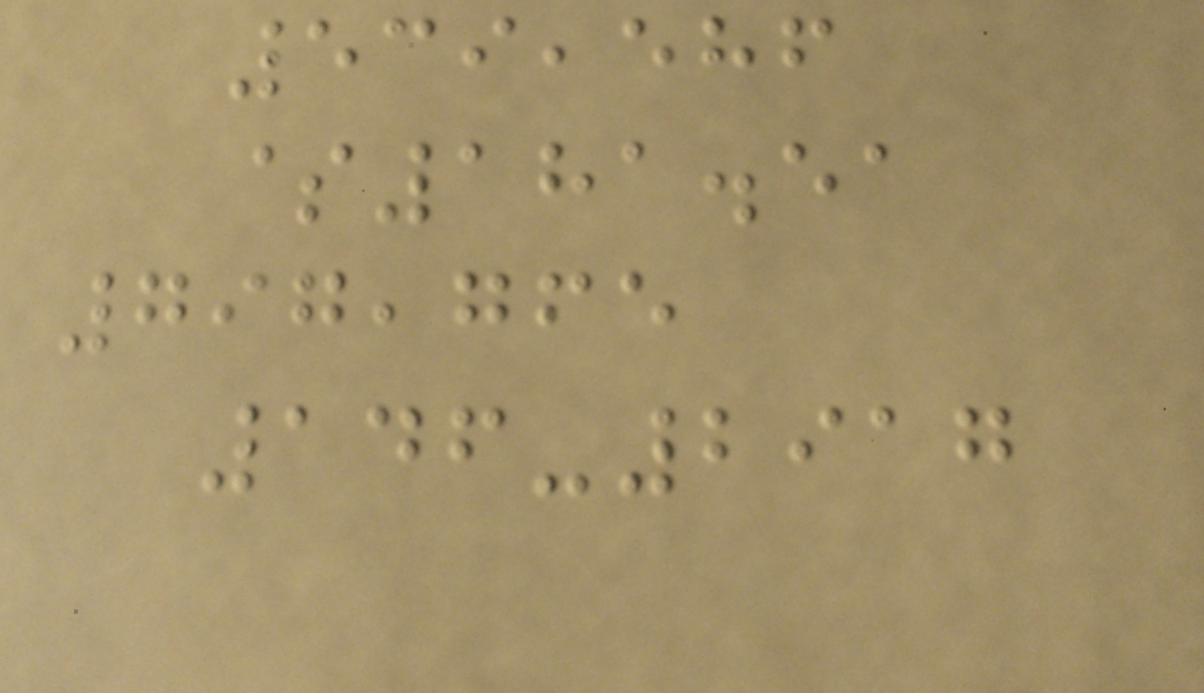539,586
$181.51
797,765
146-2917
